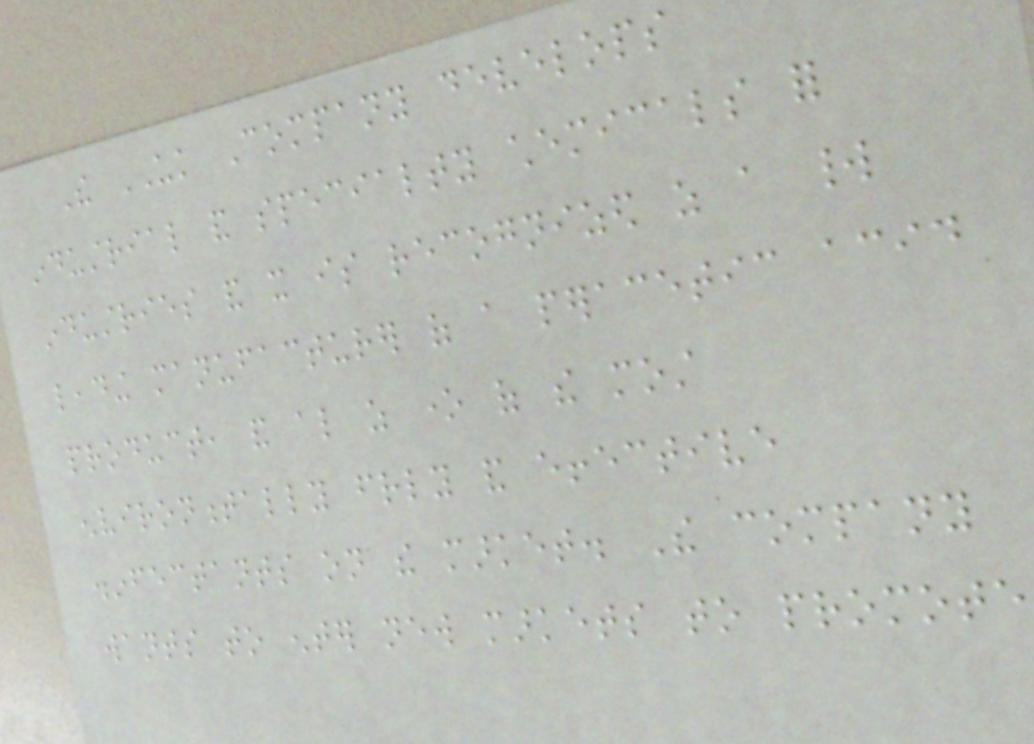The UK Company develops
industrial and specialty chemicals for
industries and it is recognized as a world
leading manufacturer of a peracetic acid
product, and also as one of the most
environmentally friendly and effective
disinfectants on the market. The company
wants to enter new markets to promote
